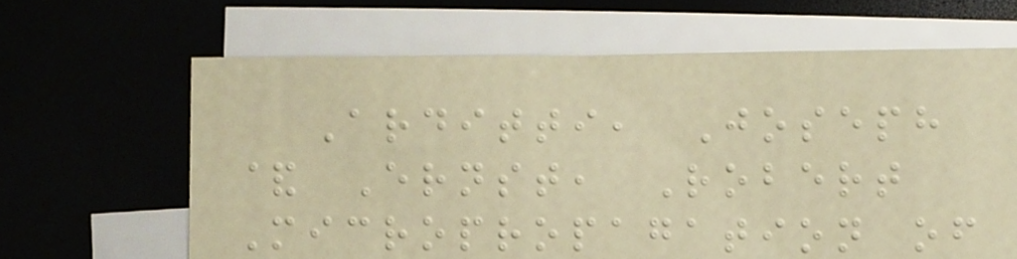Arditti, Joseph
& Ernst, Robert
Micropropagation of
